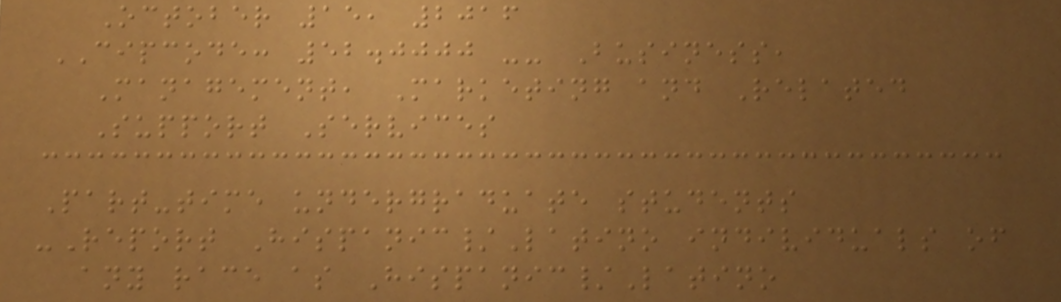October 15, 2016
CIPCODE: 52.0000 -- Business,
Management, Marketing and Related
Support Services
Part-time undergraduate students
-Report Hispanic/Latino individuals of
any race as Hispanic/Latino
